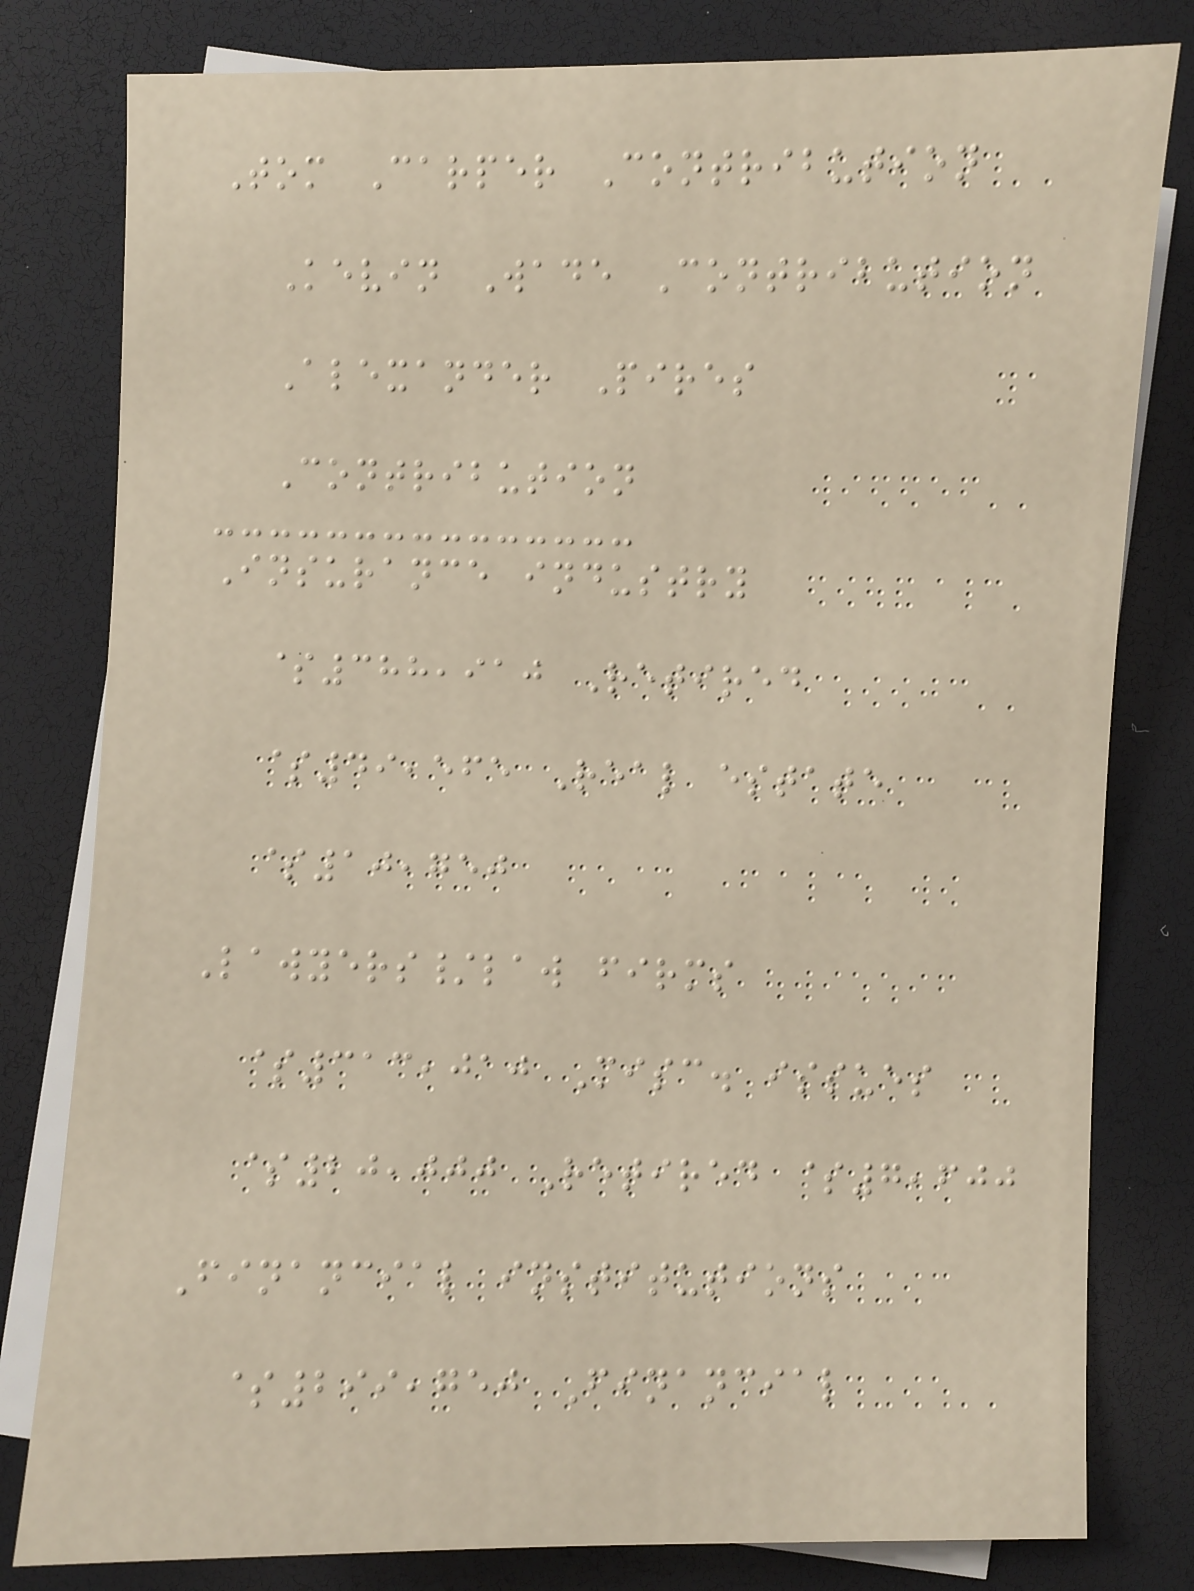Tom Carper Contribution
Kevin Wade Contribution
Alexander Pires
Contribution
Insurance industry
$388,910 Retired
$49,565 Real estate
$10,750
Lawyers/law firms
$313,010 Misc. issues
$20,000 Retired $7,600
Financial institutions
$299,750 Financial
